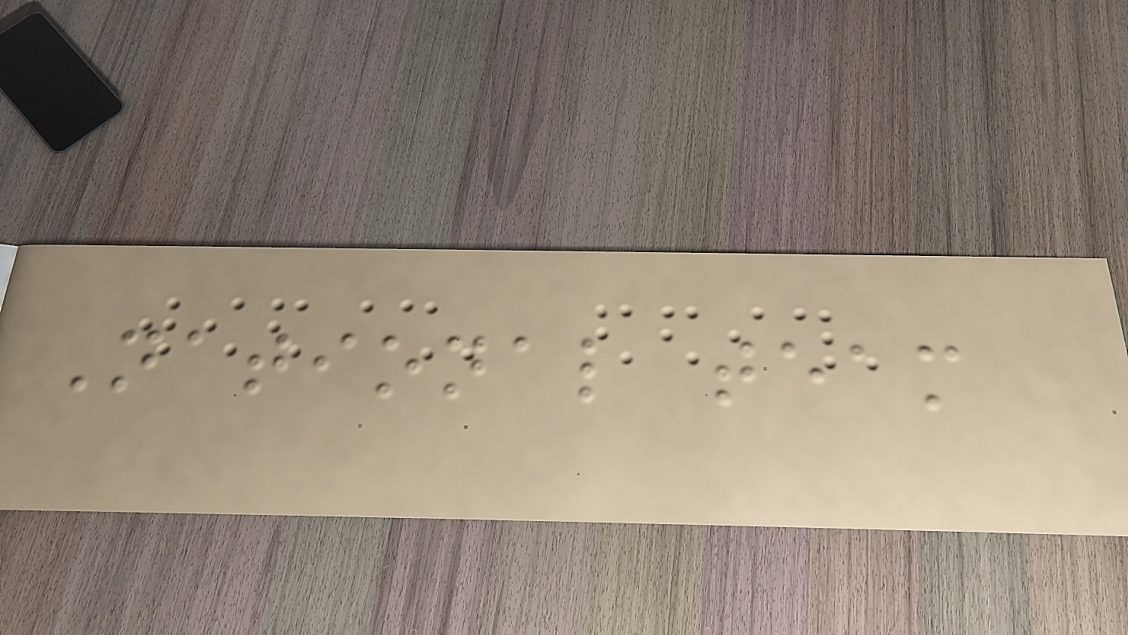National team
